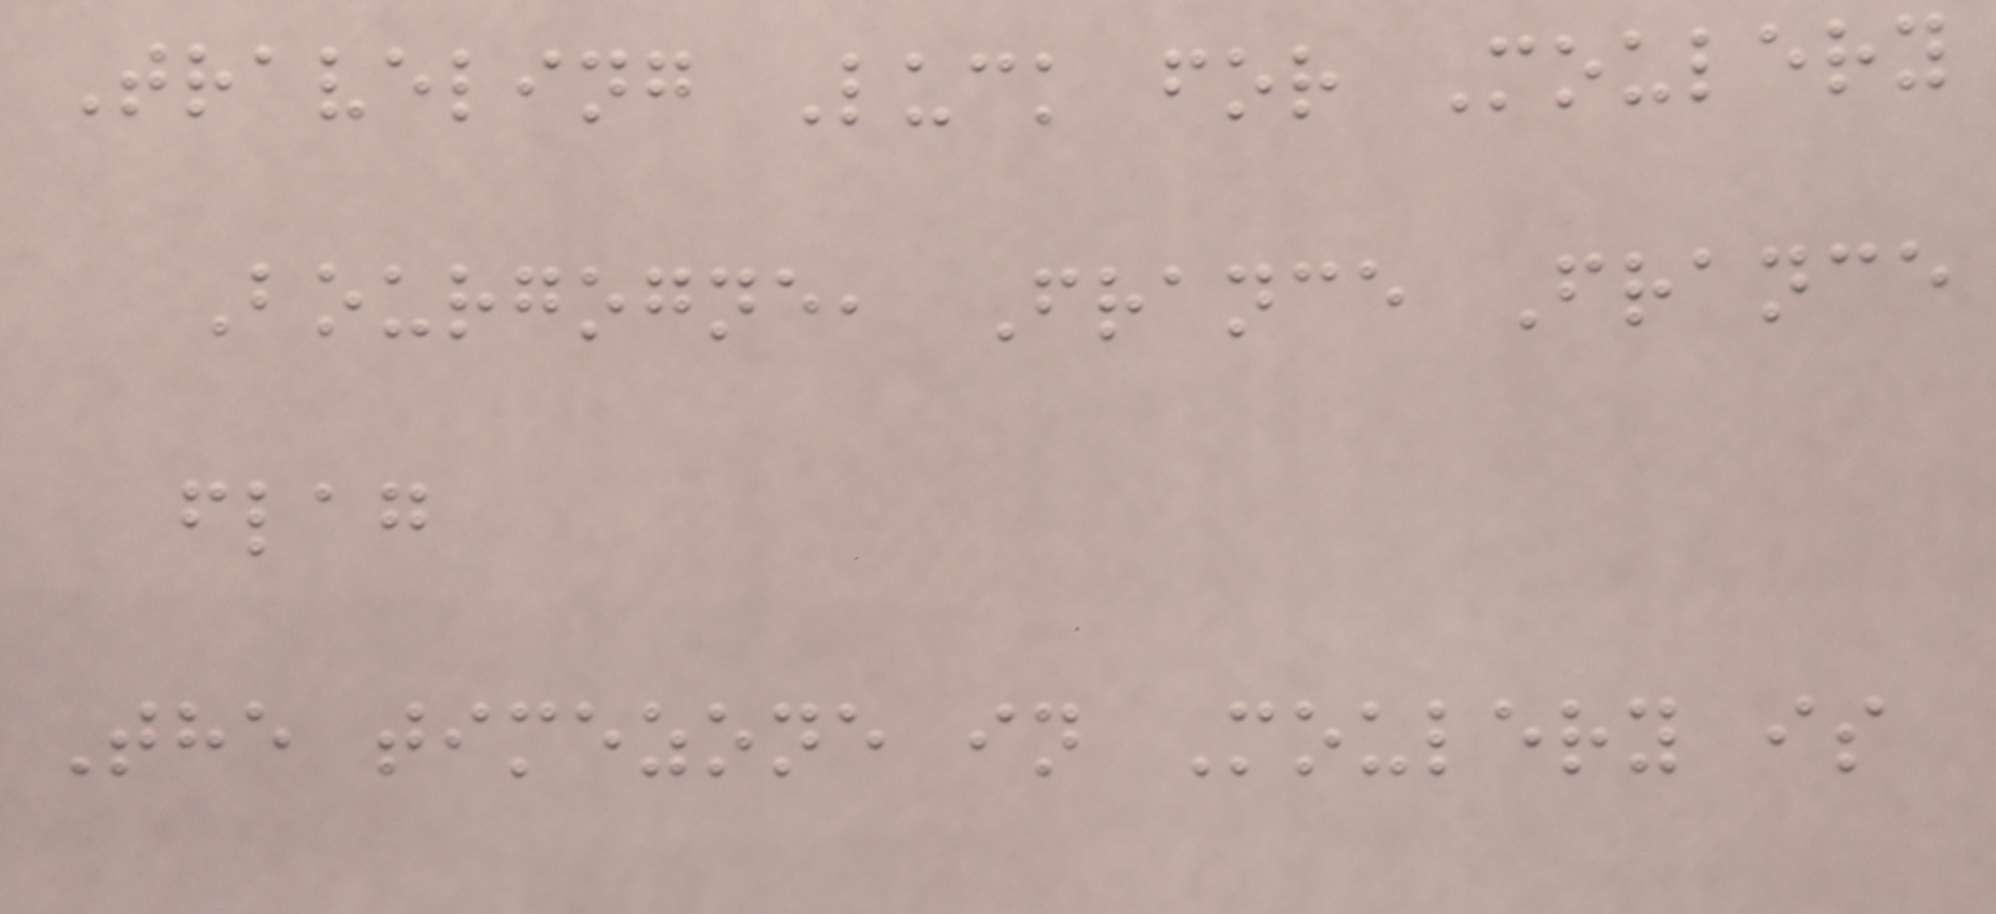Traveling Luck for Moulery
Bourgogne, France France
flag
The timezone in Moulery is
